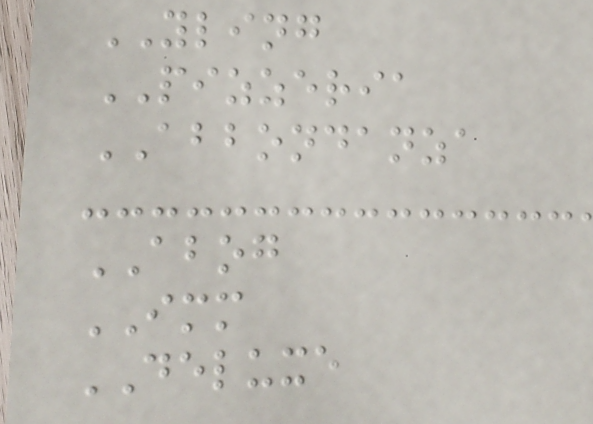YLING
PIZZERIA
ABBONDANZA
ABOG
IMM
DELUXE
